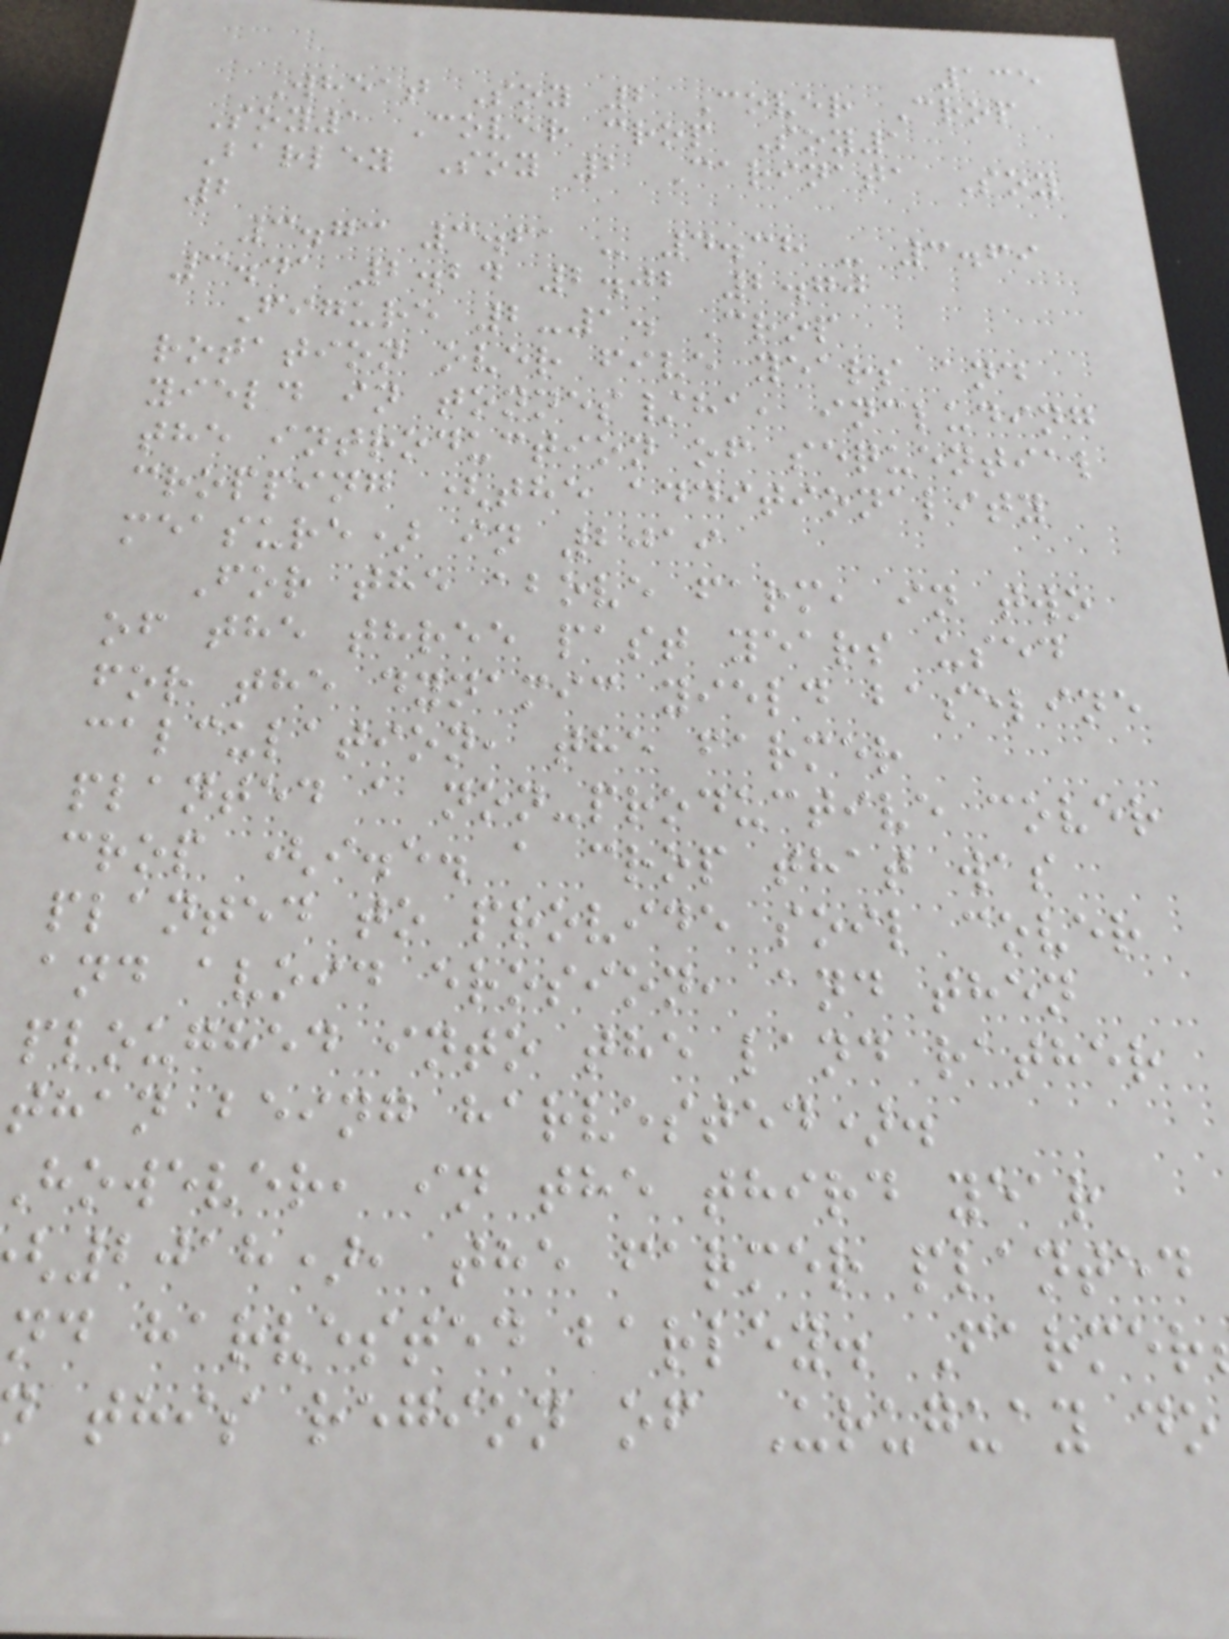135
Wheat Soy 2 Cover Crop
Soy1 Cover crop Soy1
Barley Soy 2 Carinata Soy
2
3.73 3.61 - 4.38 - 3.69
3.41 2.24 2.02 2.70
Figure 2-1. Crop
rotation over five years and
yield in tonnes/ha, including
the introduction of sequential
cropping (the additionality
measure) in 2019
For the above farm, in two
of the three past years used
for the dynamic yield baseline
calculation, the farmer
planted a non-productive cover
crop (i.e. a crop that was
planted to provide soil cover
and avoid erosion, and then
ploughed into the land rather
than being harvested).
however, in the third year
2018), the farmer planted
nd harvested barley. Farmer
this region of Uruguay do
